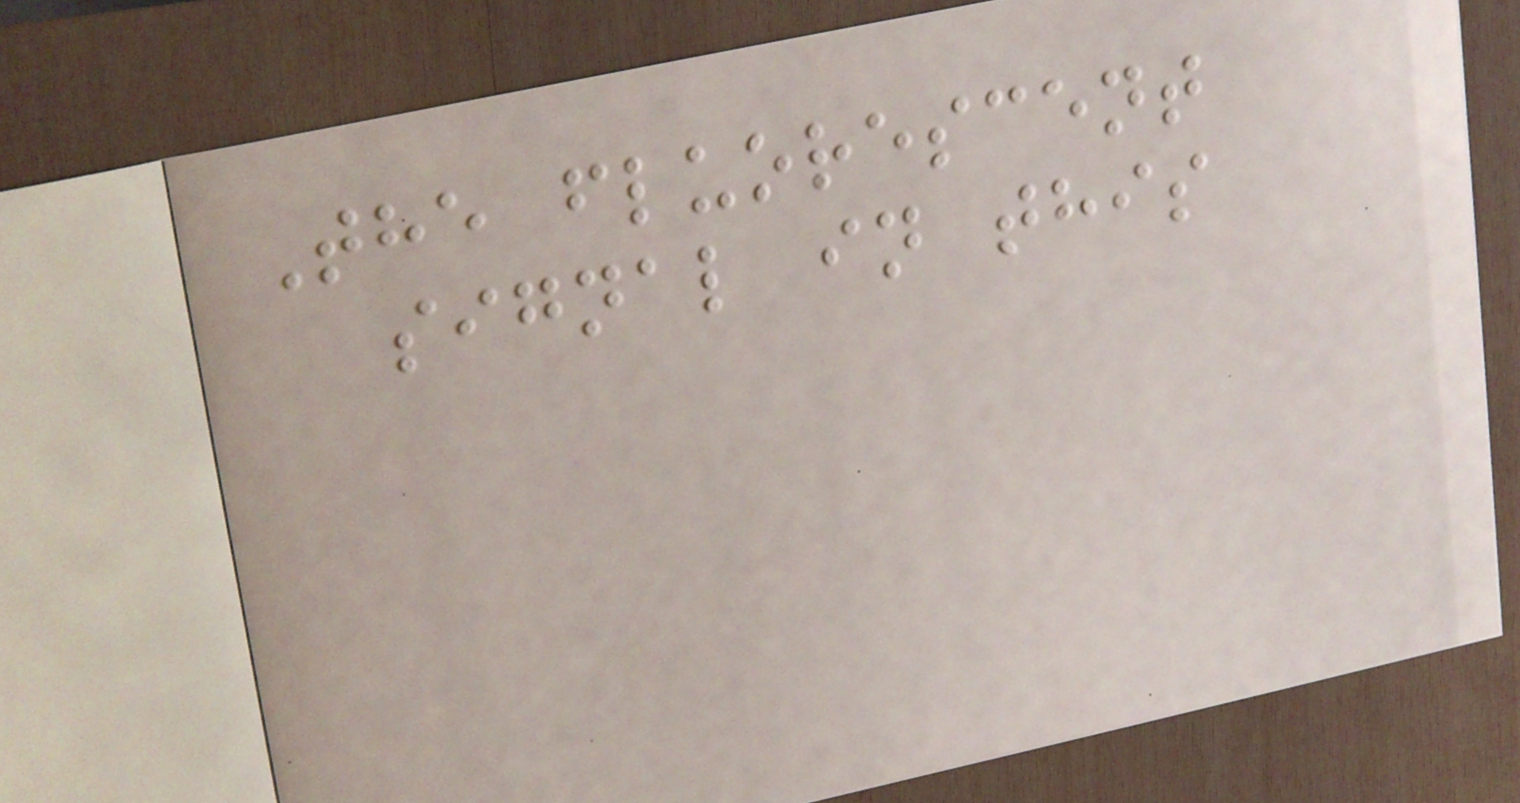The fluorescent
signal in this
